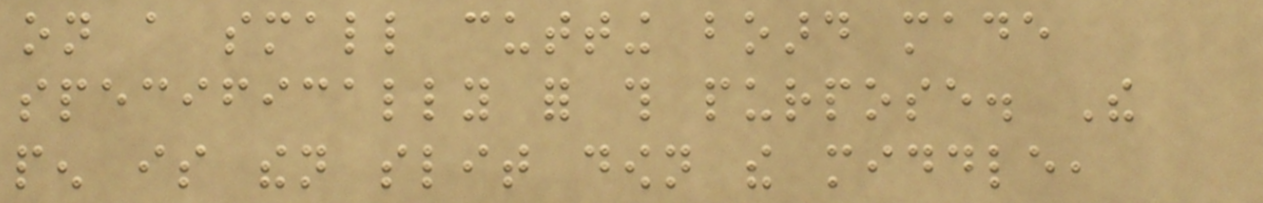on a small cutting board made
specifically for this purpose. The
pen is then slit down the middle,
